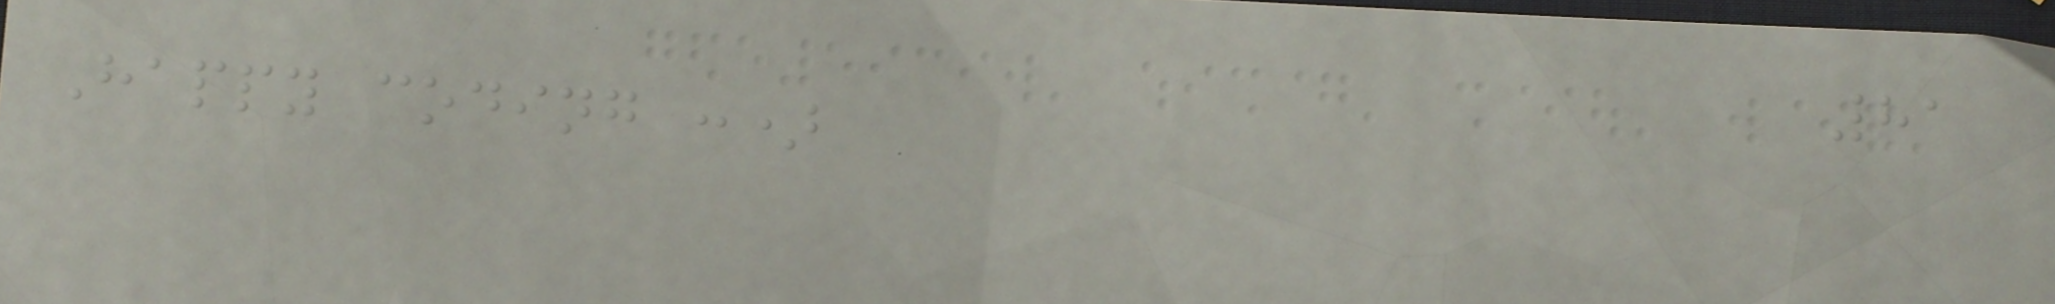81
Happy coding :)
